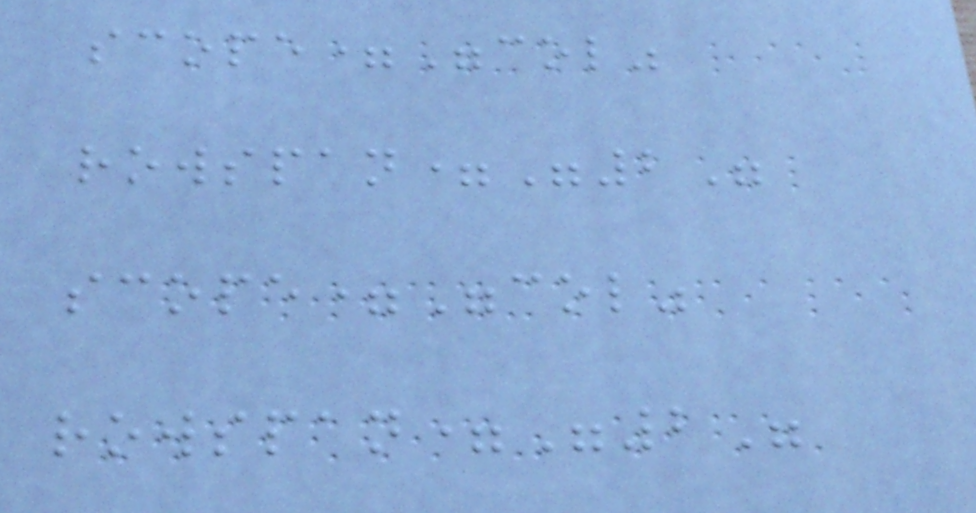scope="col"
rowspan="2"
scope="col"
rowspan="2"
